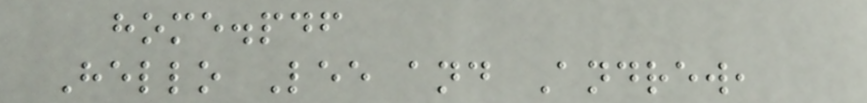home.pdf
Hello Lee and Andrew,
